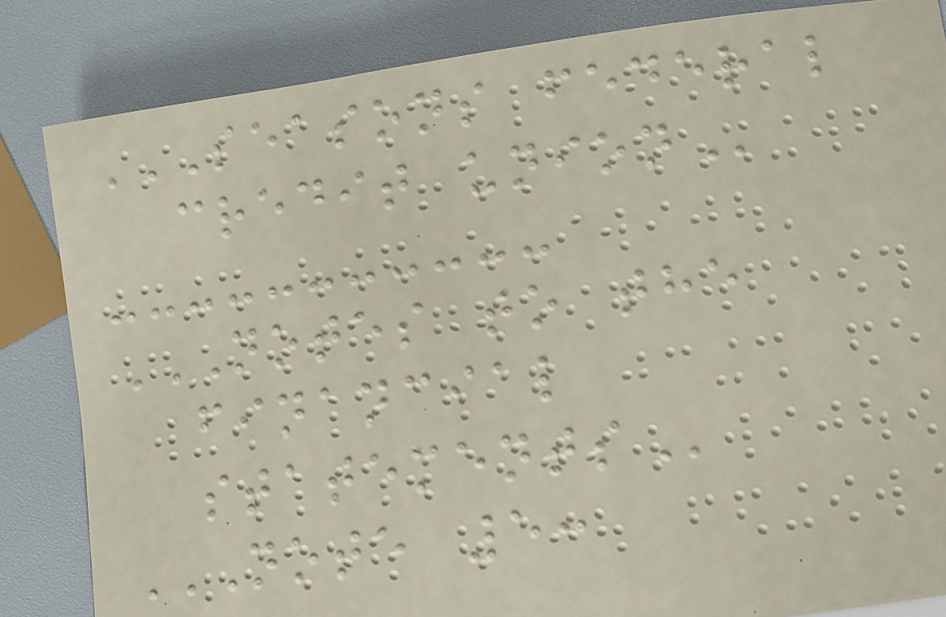SEASONS FEDERAL
CREDIT UNION
NOTES TO THE
FINANCIAL
STATEMENTS
NOTE 5:
